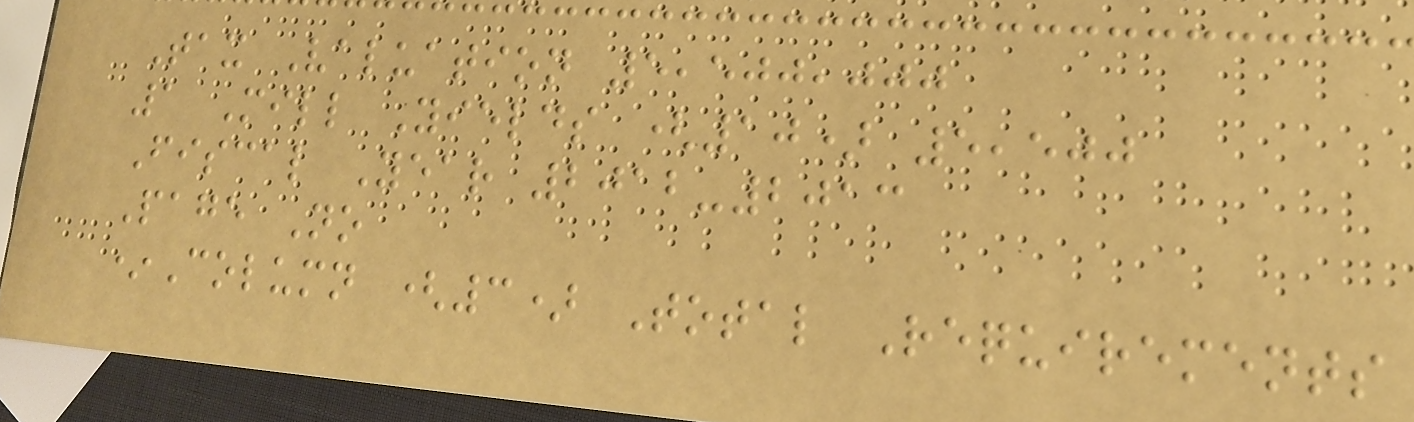Tax Valuation 5,500,000
1 Mill Yields (10) 5,500
Fiscal Year 2012-2013
Page No
*Column (3) Total Requirements
